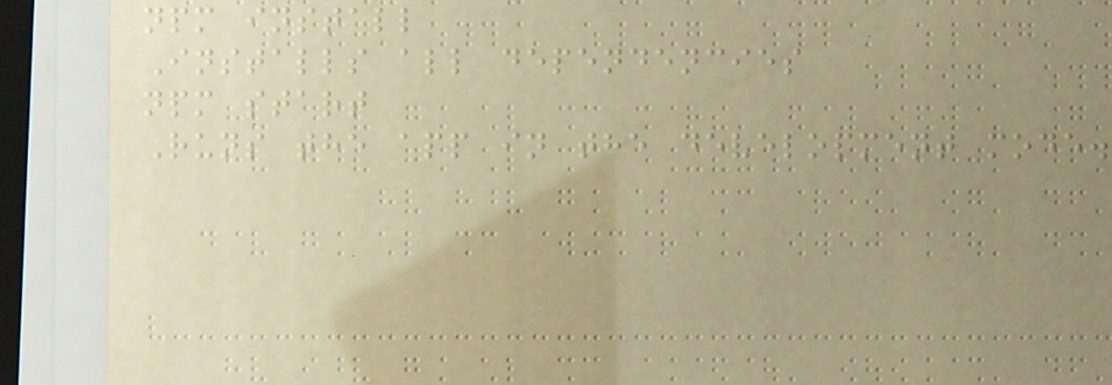npm install
Installs all dependencies
npm start
Runs the app in the development mode.
